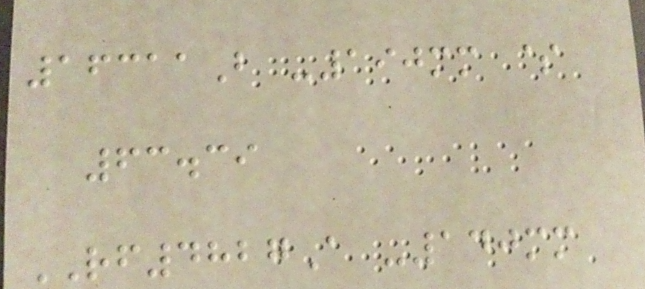16311B -190mm $
63.39
RF4827A -140mm
